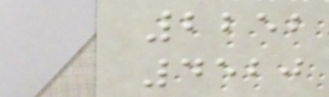2252
4520
